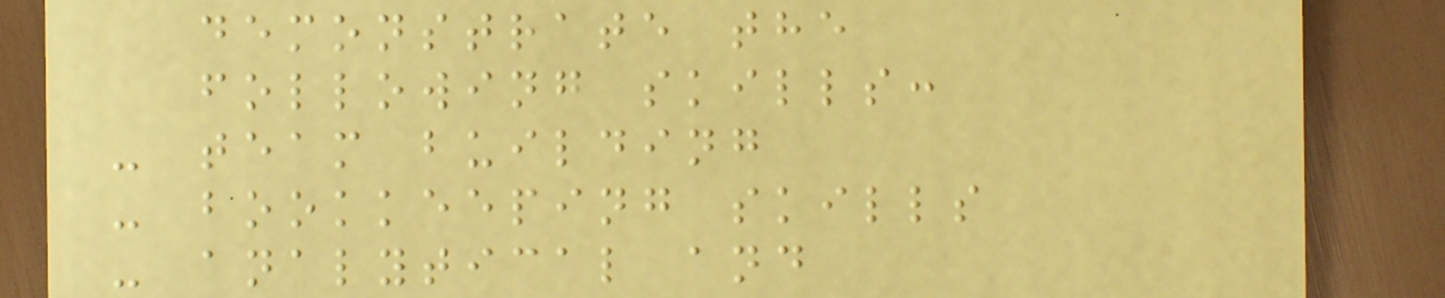demonstrate the
following skills:
- team building
- bookkeeping skills
- analytical and
